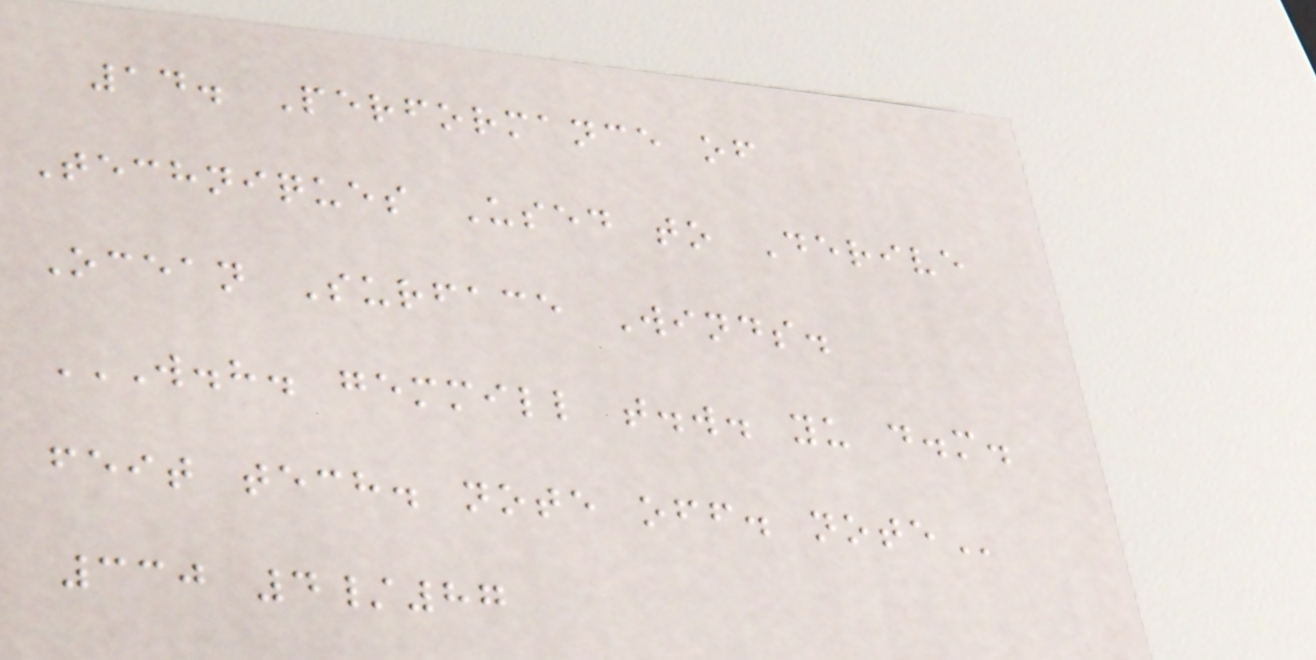14. Performance of
Techniques Used to Derive
Ocean Surface Winds.
W.H. GEMMILL T.W. YU D.M.
FEIT TECH. NOTE OFF. NOTE
330 4/87
